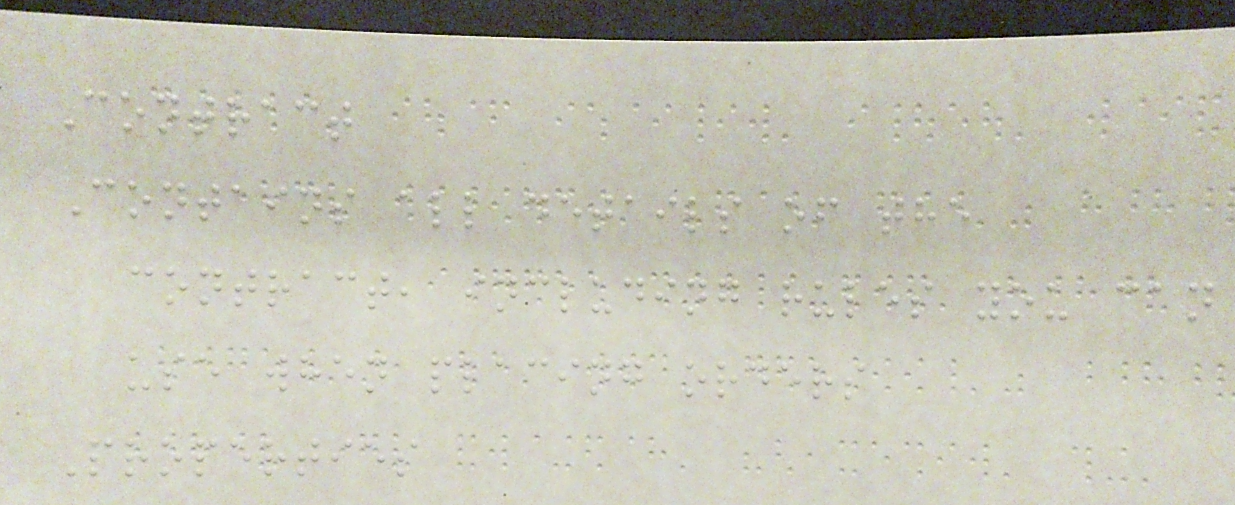Contract
Contains all details of the
contract, including rules you can
use when placing orders
Properties
